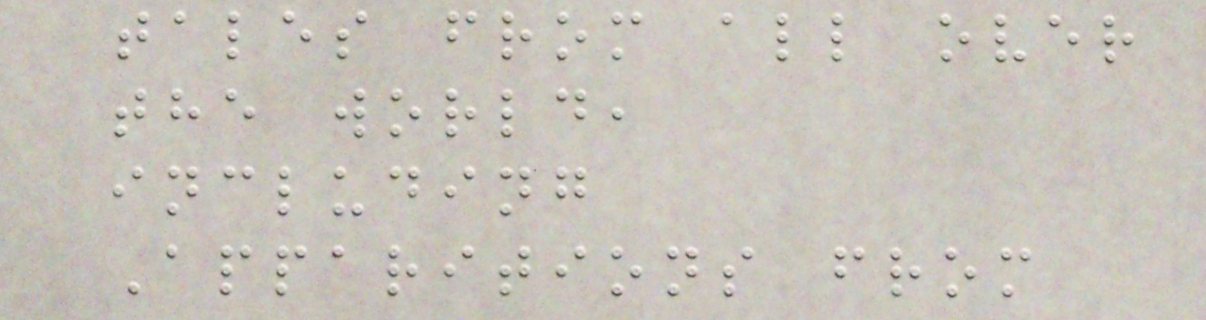tales from all over
the world,
including
Apparitions from
